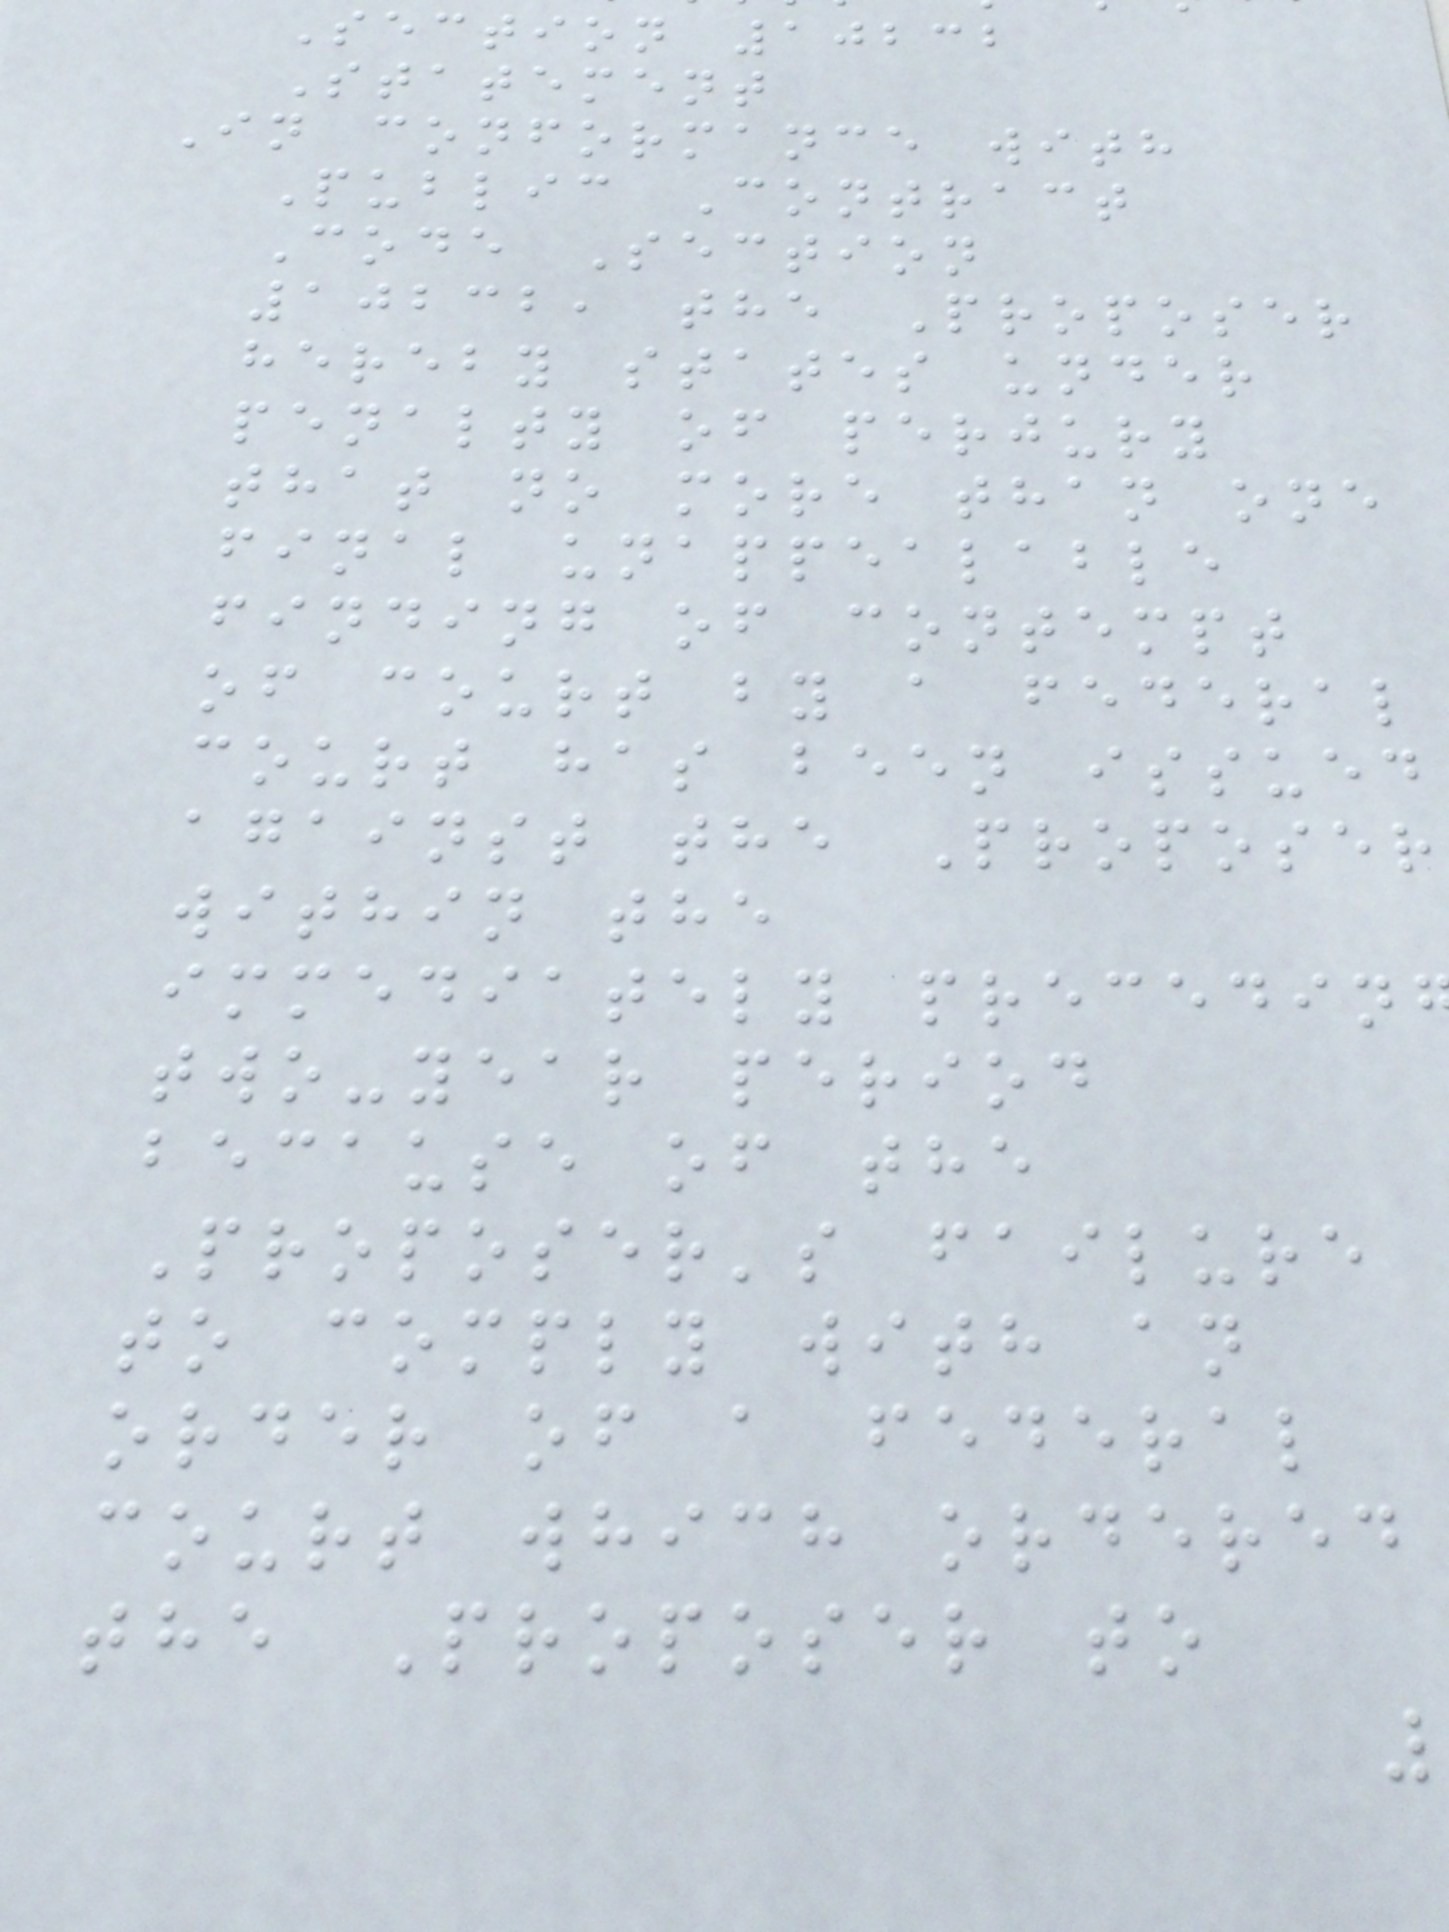Section 10232
Statement
In conformance with
Public Contract
Code Section
10232, the Proposer
hereby states under
penalty of perjury
that no more than one
final unappealable
finding of contempt
of court by a federal
court has been issued
against the Proposer
within the
immediately precedin
two-year period
because of the
Proposer's failure
to comply with an
order of a federal
court which ordered
the Proposer to
